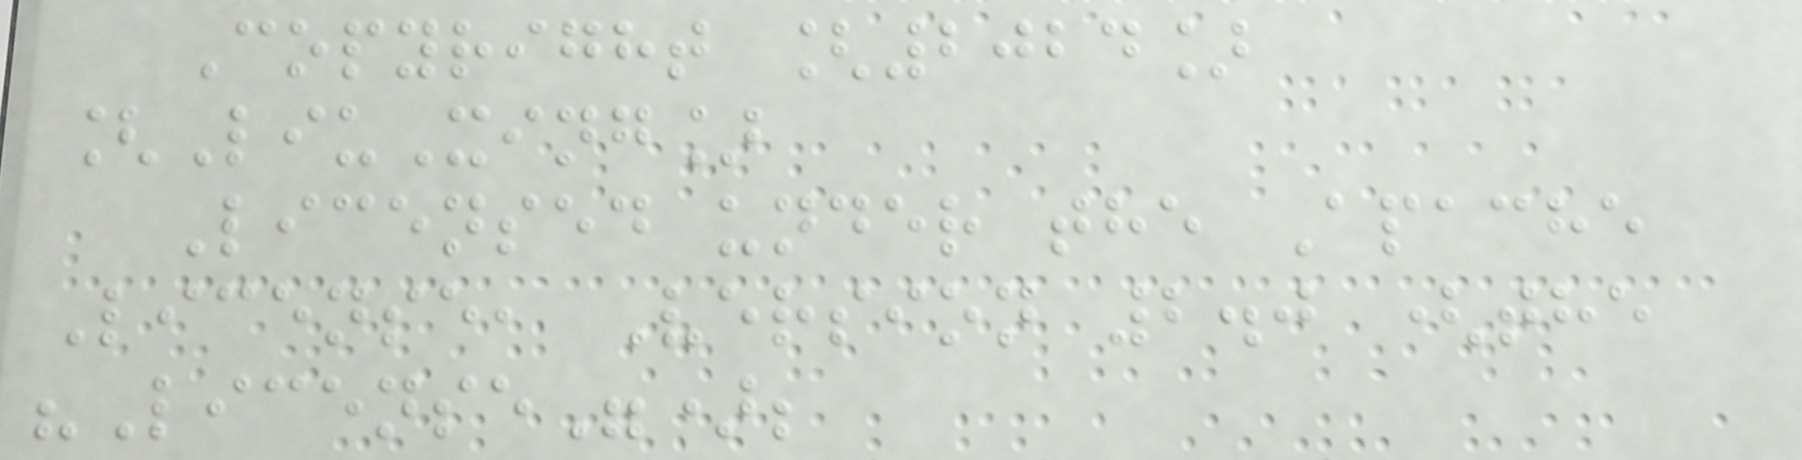Copyright [2024]
[LiuXing]
Licensed under the Apache
License, Version 2.0 (the
"License");
